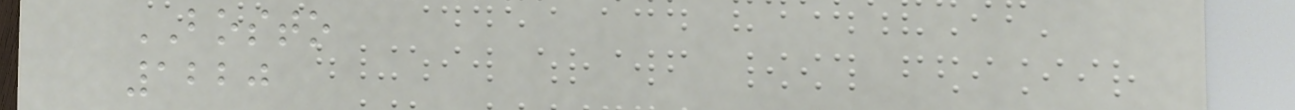BOSTO
1220
